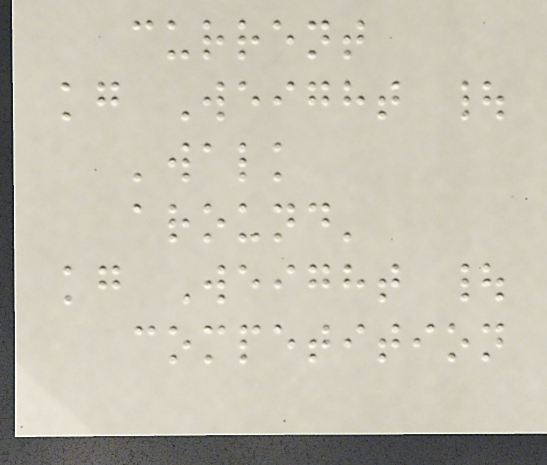current
kg Weight |
'walk
around'
kg Weight |
competition
